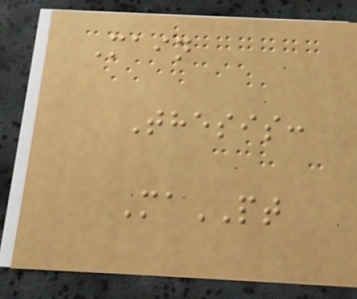Main
Thesis:
MaPT
